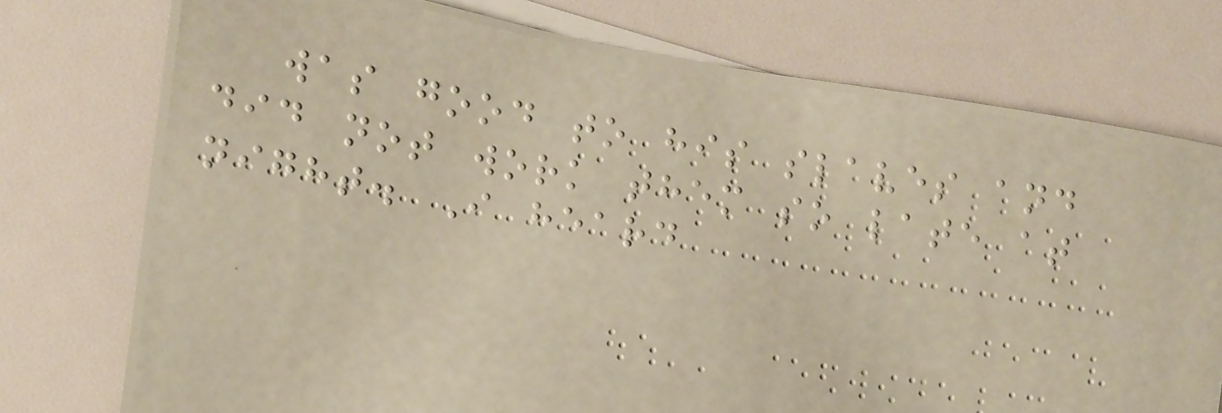was good to his slaves and
did not work them so late at
night. I heard
